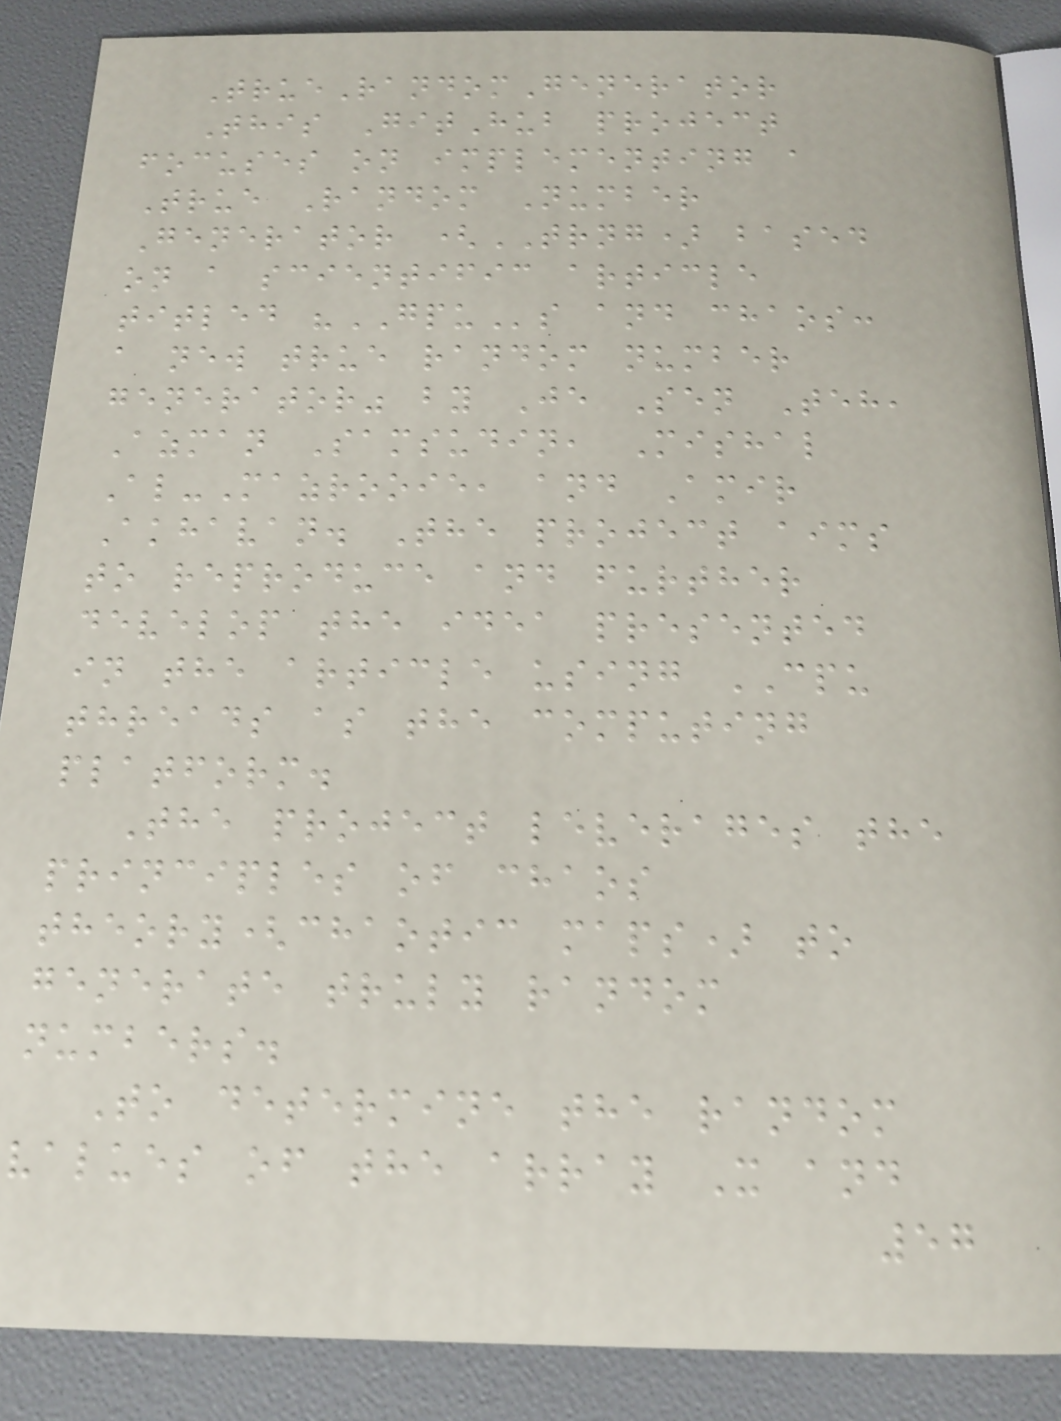TrueRandomGenerator
This GitHub project
focuses on implementing a
True Random Number
Generator (TRNG) based
on a scientific article
titled "GPUs and chaos:
a new true random number
generator" by Je Sen Teh,
Azman Samsudin, Mishal
Al-Mazrooie, and Amir
Akhavan. The project aims
to reproduce and further
develop the idea presented
in the article using CPU
threads as the computing
platform.
The project leverages the
principles of chaos
theory(chaotic maps) to
generate truly random
numbers.
To determine the random
values of the array X and
57
